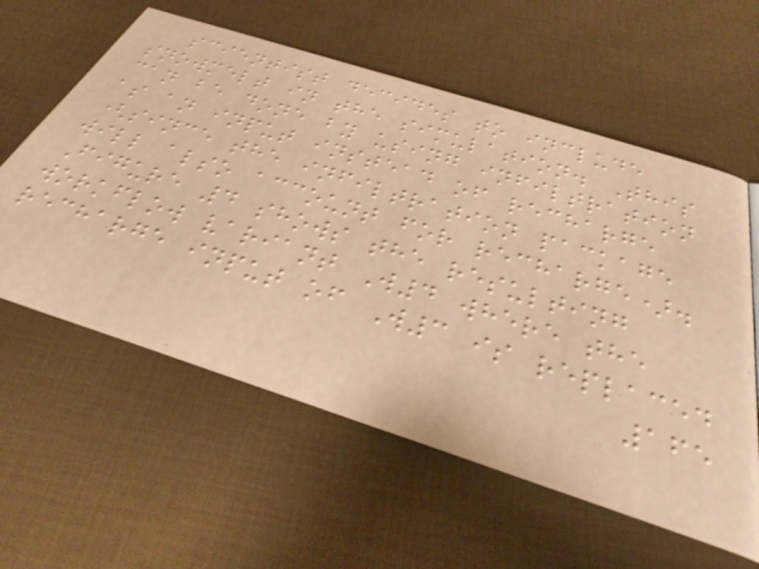scientist decides to include
snowmelt in the simulation. This
can be done by using infiltration
as an input instead of recharge
(since the infiltration package
will also account for recharge).
Figure 4 shows the resulting
workflow variant W4 where the
recharge input of W3 is replaced
165
